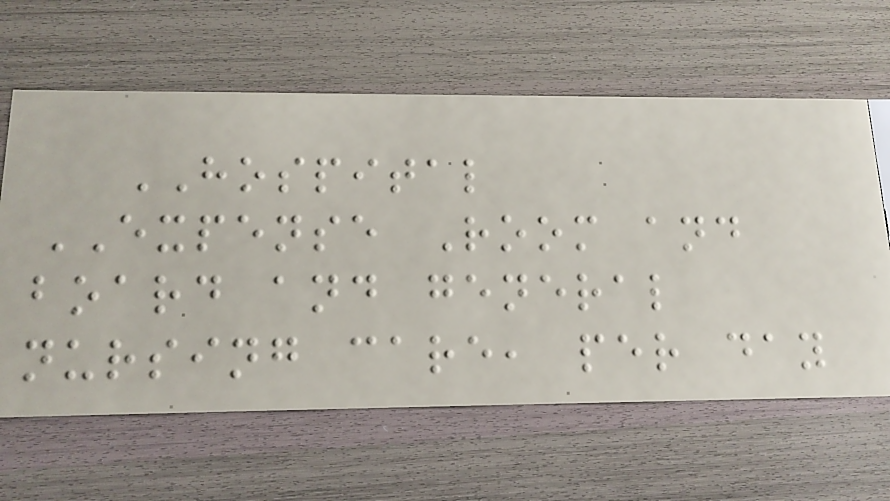HOSPITAL
EXPENSE Room and
board and general
nursing care, per day
